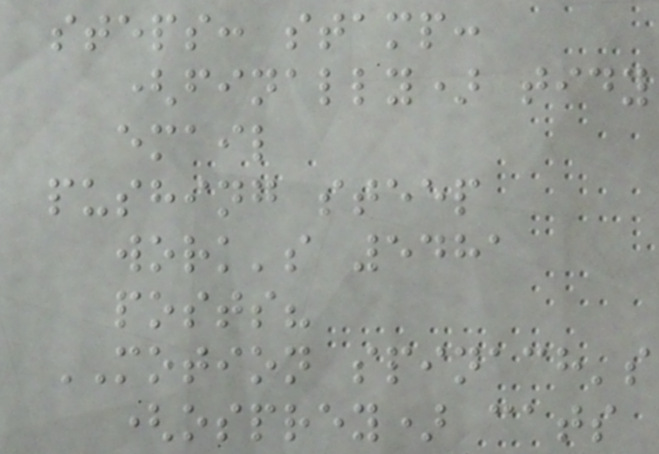steps: stamp:
(finally) tidy
email
pushing steep
work's 5481
posts?
MOTION spinach's
(osprey) cats
